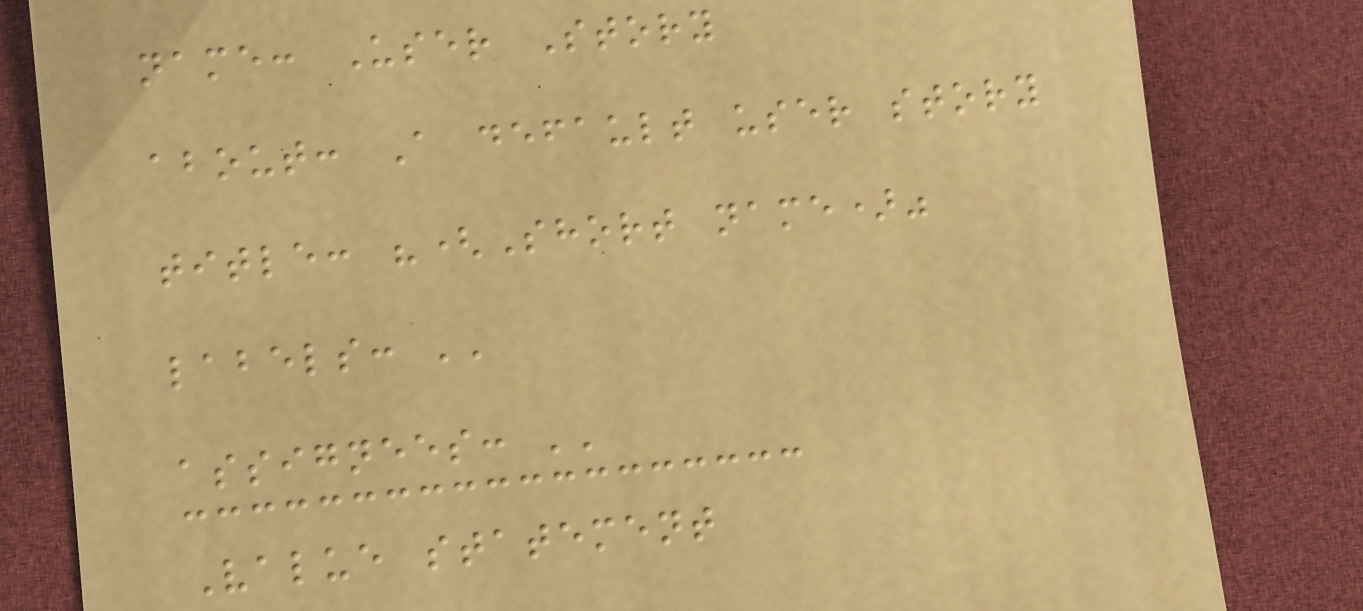name: User Story
about: A default user story
title: "(Short name)"
labels: ''
assignees: ''
Value statement
